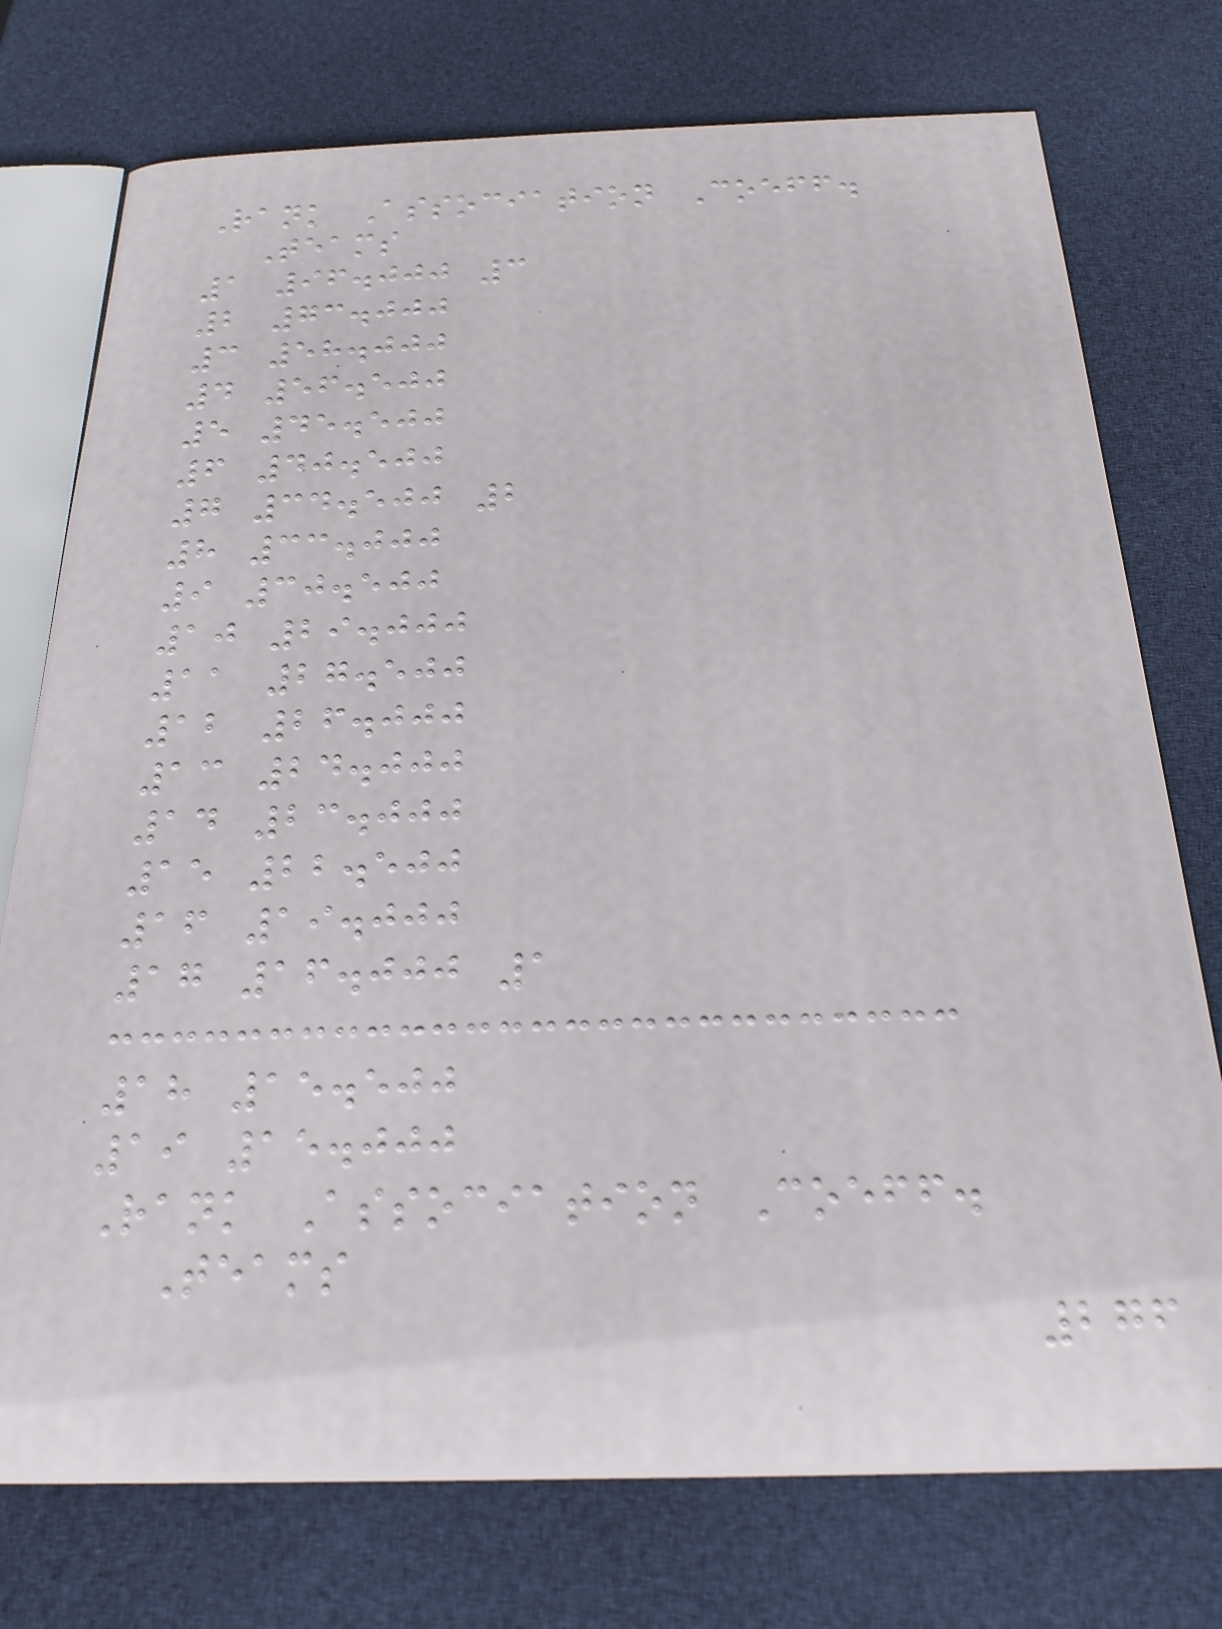Rank Association Coeff.
Teams
1 96.000 3
2 73.000
3 58.000
4 56.500
5 45.500
6 40.500
7 34.500 2
8 33.000
9 30.500
10 29.000
11 27.500
12 26.000
13 24.000
14 23.000
15 22.500
16 19.000
17 16.000 1
18 15.500
19 15.000
Rank Association Coeff.
Teams
276
